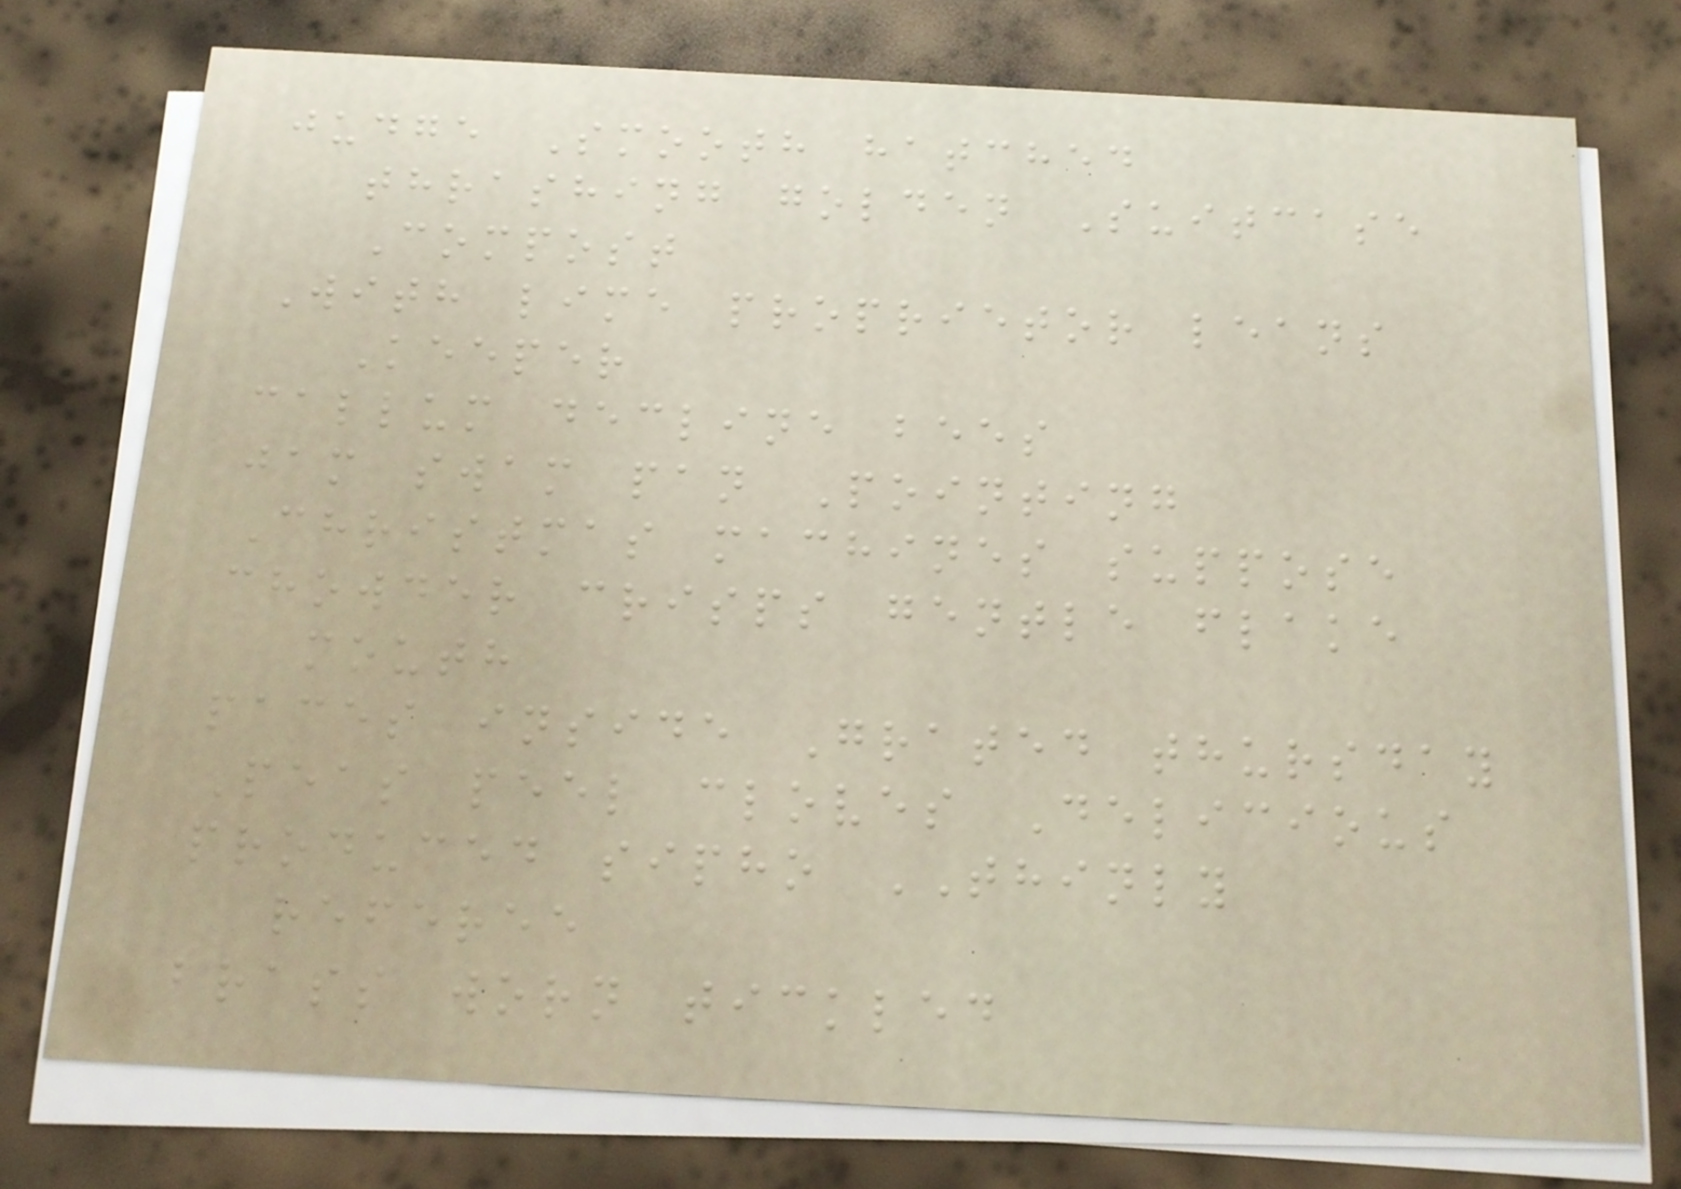judge Smooth hatched
thrashing golden Suitcase
Compost
With lime proprietor leans
Keeper
callum decline bees
jam swam pan Pointing
Christmas machines suppose
chowder crisps gentle flake
mouth
paces inside Grated thursday
Peas peel cloves Delicious
produced sipho THINLY
referee
brass worn tickled
